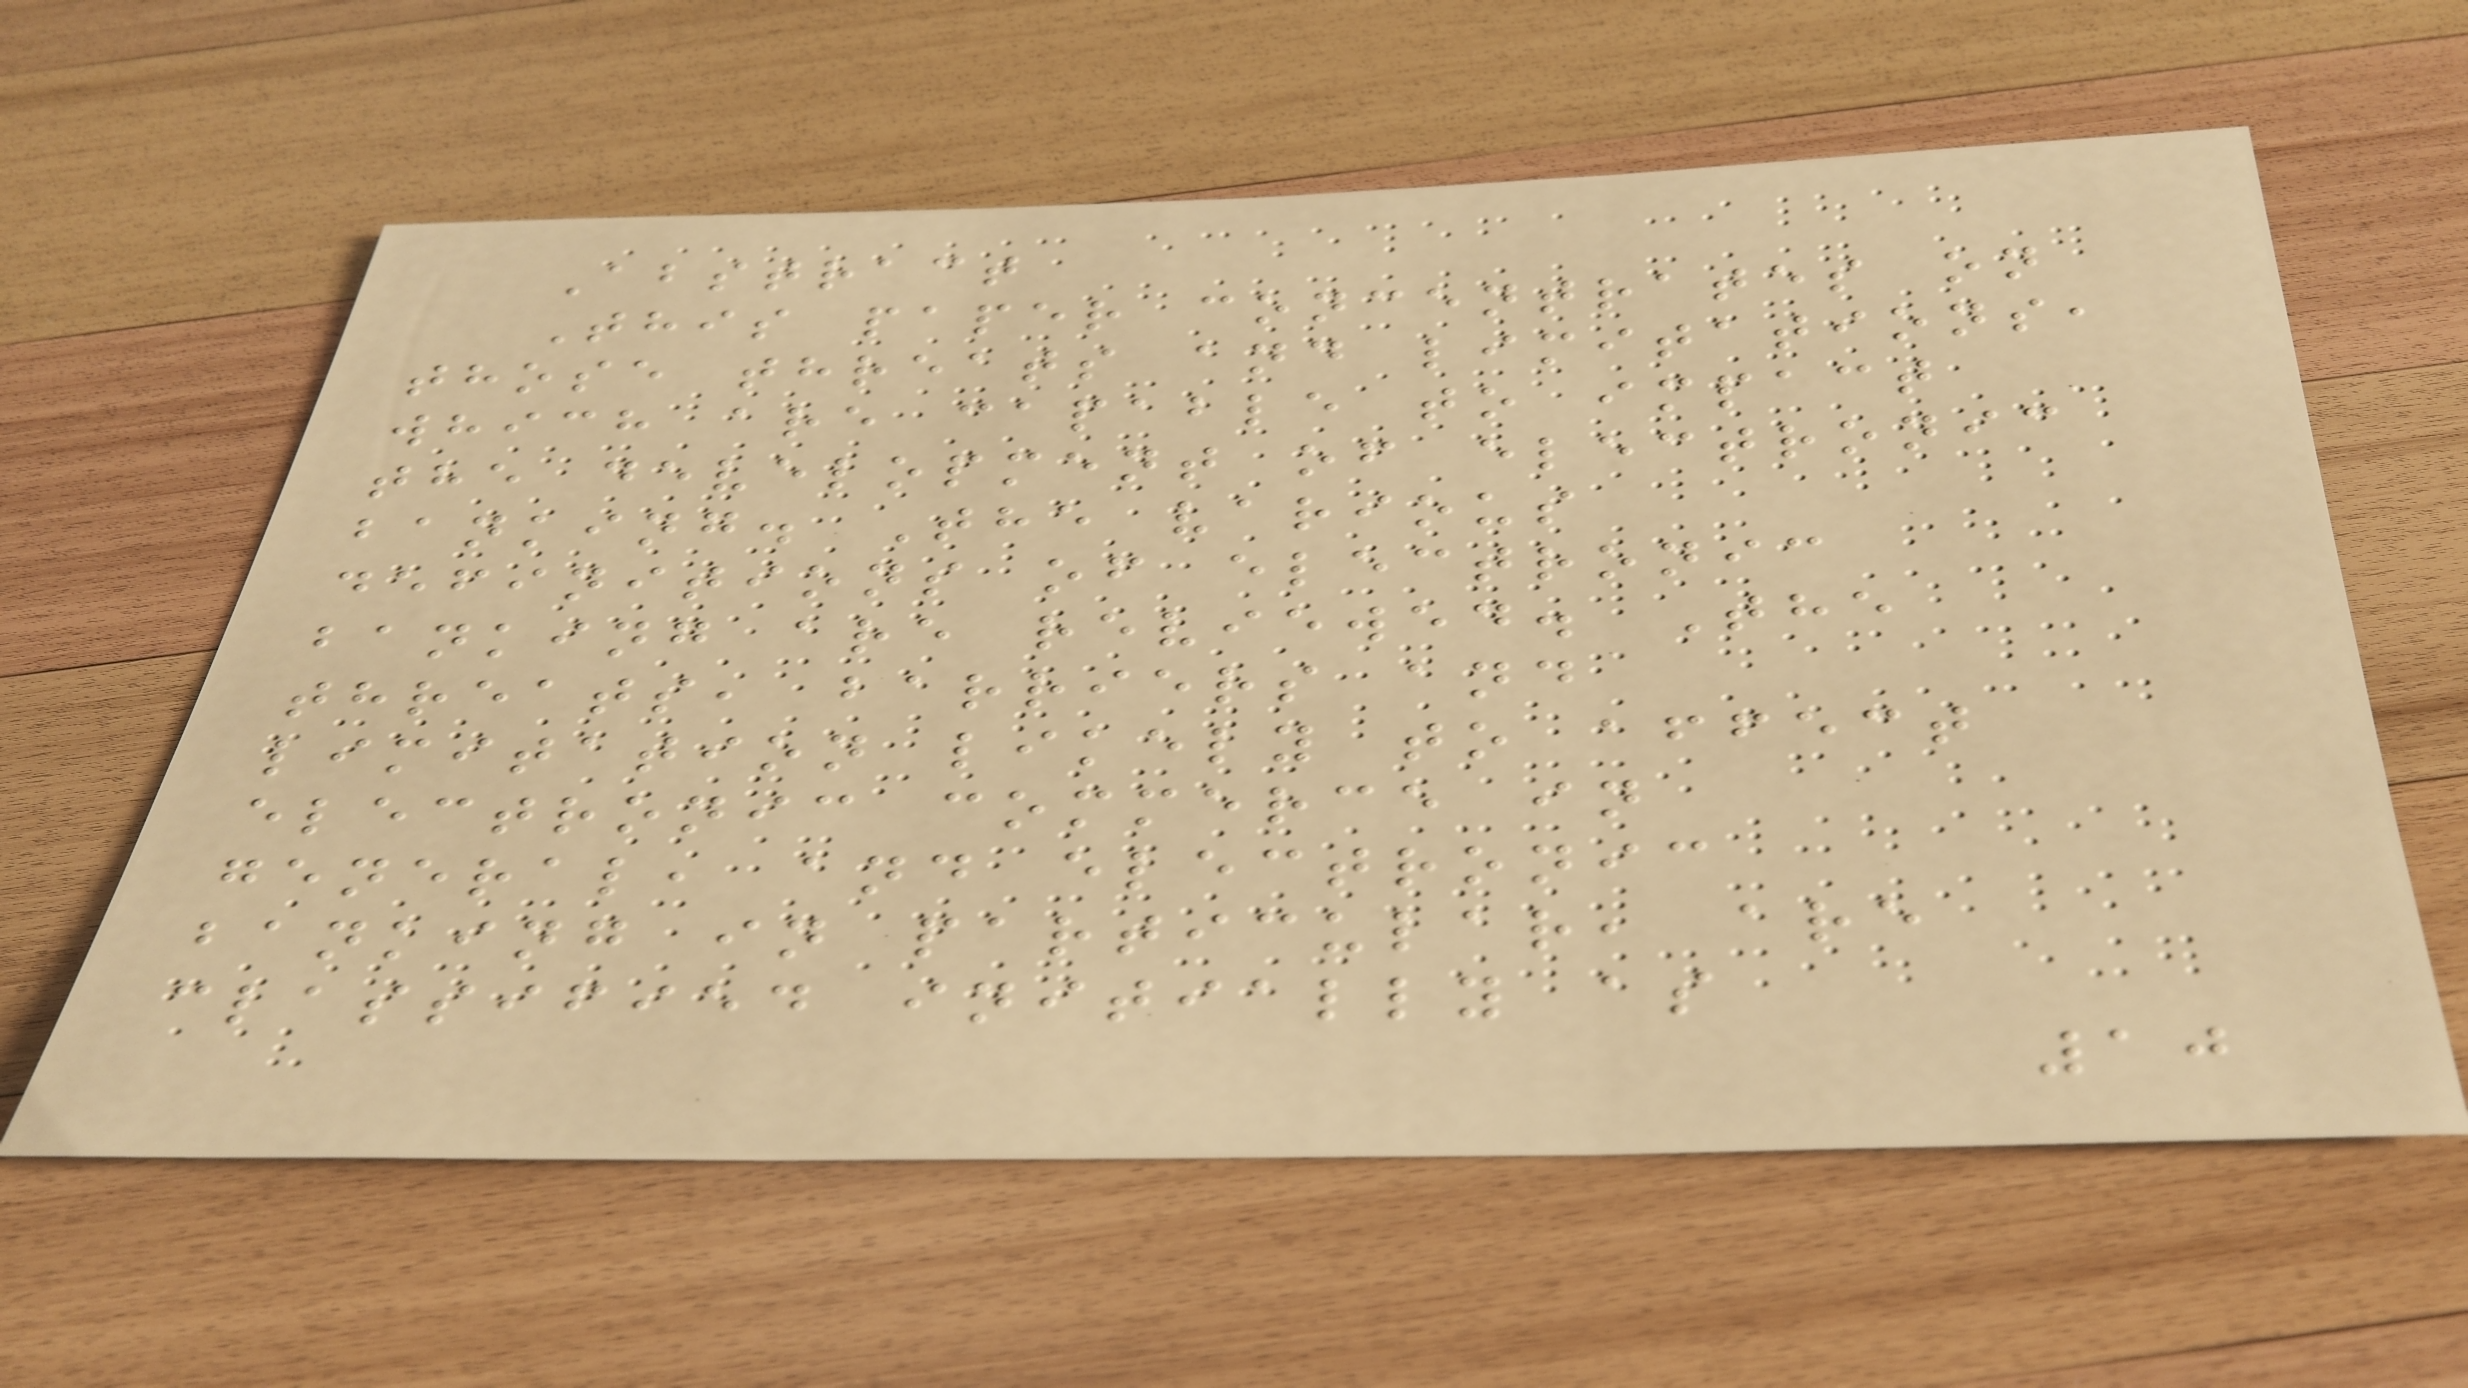Abstract
This paper concentrates on
those threats and limitations,
which are capable to impact
the development of electronic
banking. The various
definitions of electronic
banking are reviewed. The
threats, barriers and
limitation likely to affect
electronic commerce in
general, and electronic
banking in particular, are
classified initially as
10
